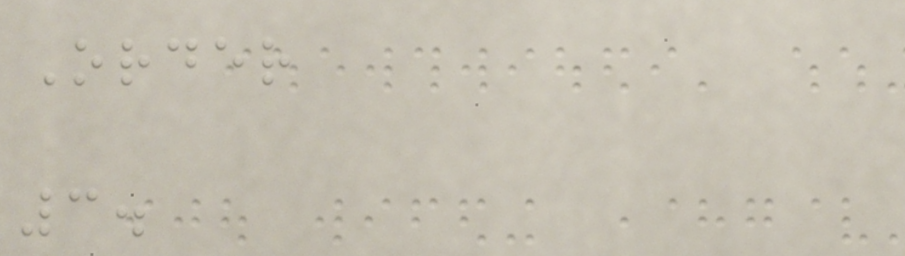Order
3.
